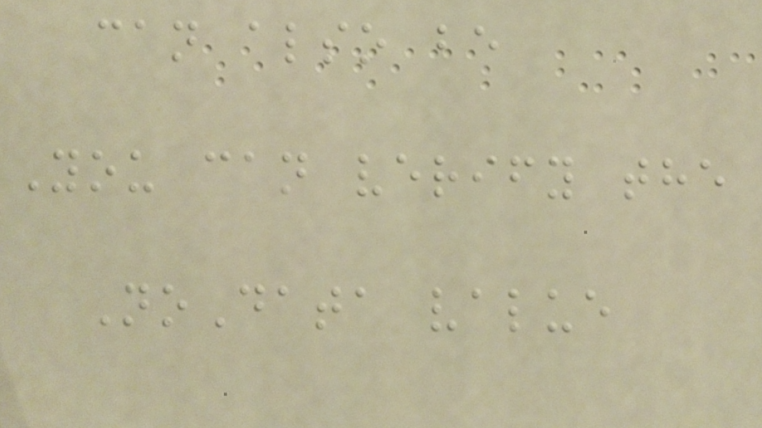can also be
You can verify the
NoData value
